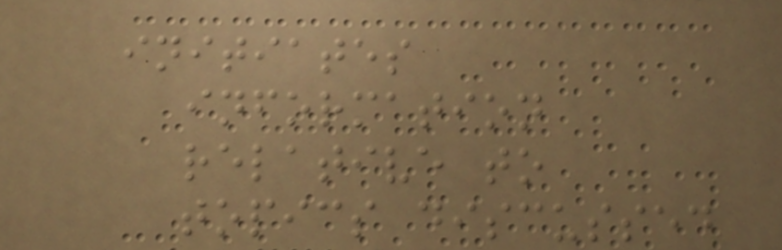initiates
information
relative to
topics discussed
